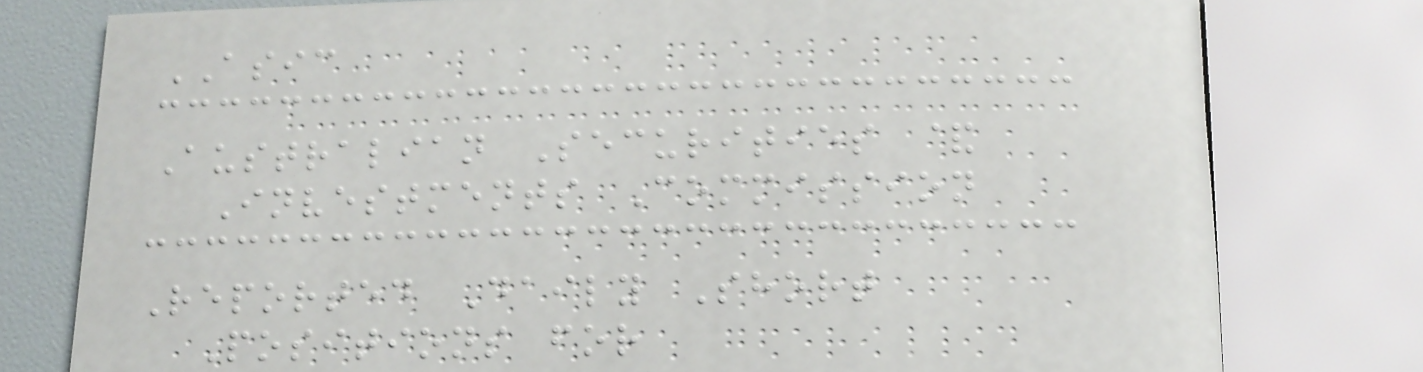ASIC
Australian Securities &
Investments Commission
Reported Daily Short
Positions for
